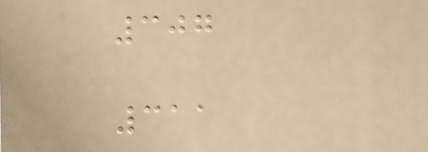307
311
